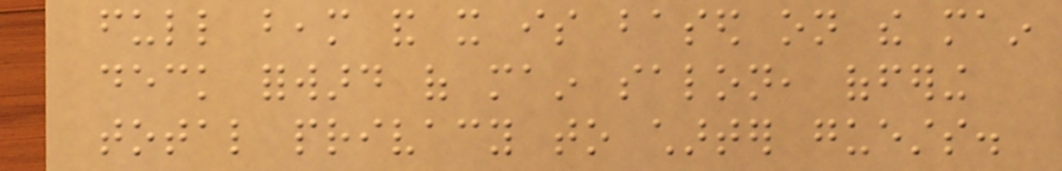full beam and it is based on the main
deck forward of main salon, offering
total privacy to charter guests.
